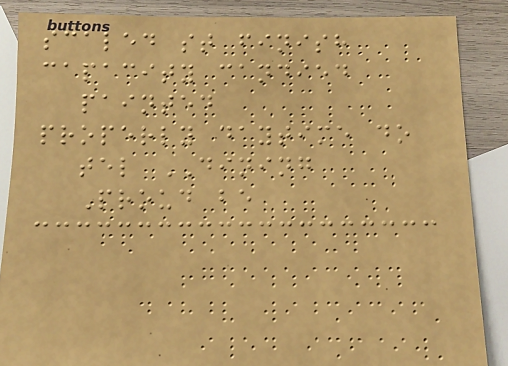scaled st finish
capacity candied
painted
properly daytime do
tel DINING
Proud be
